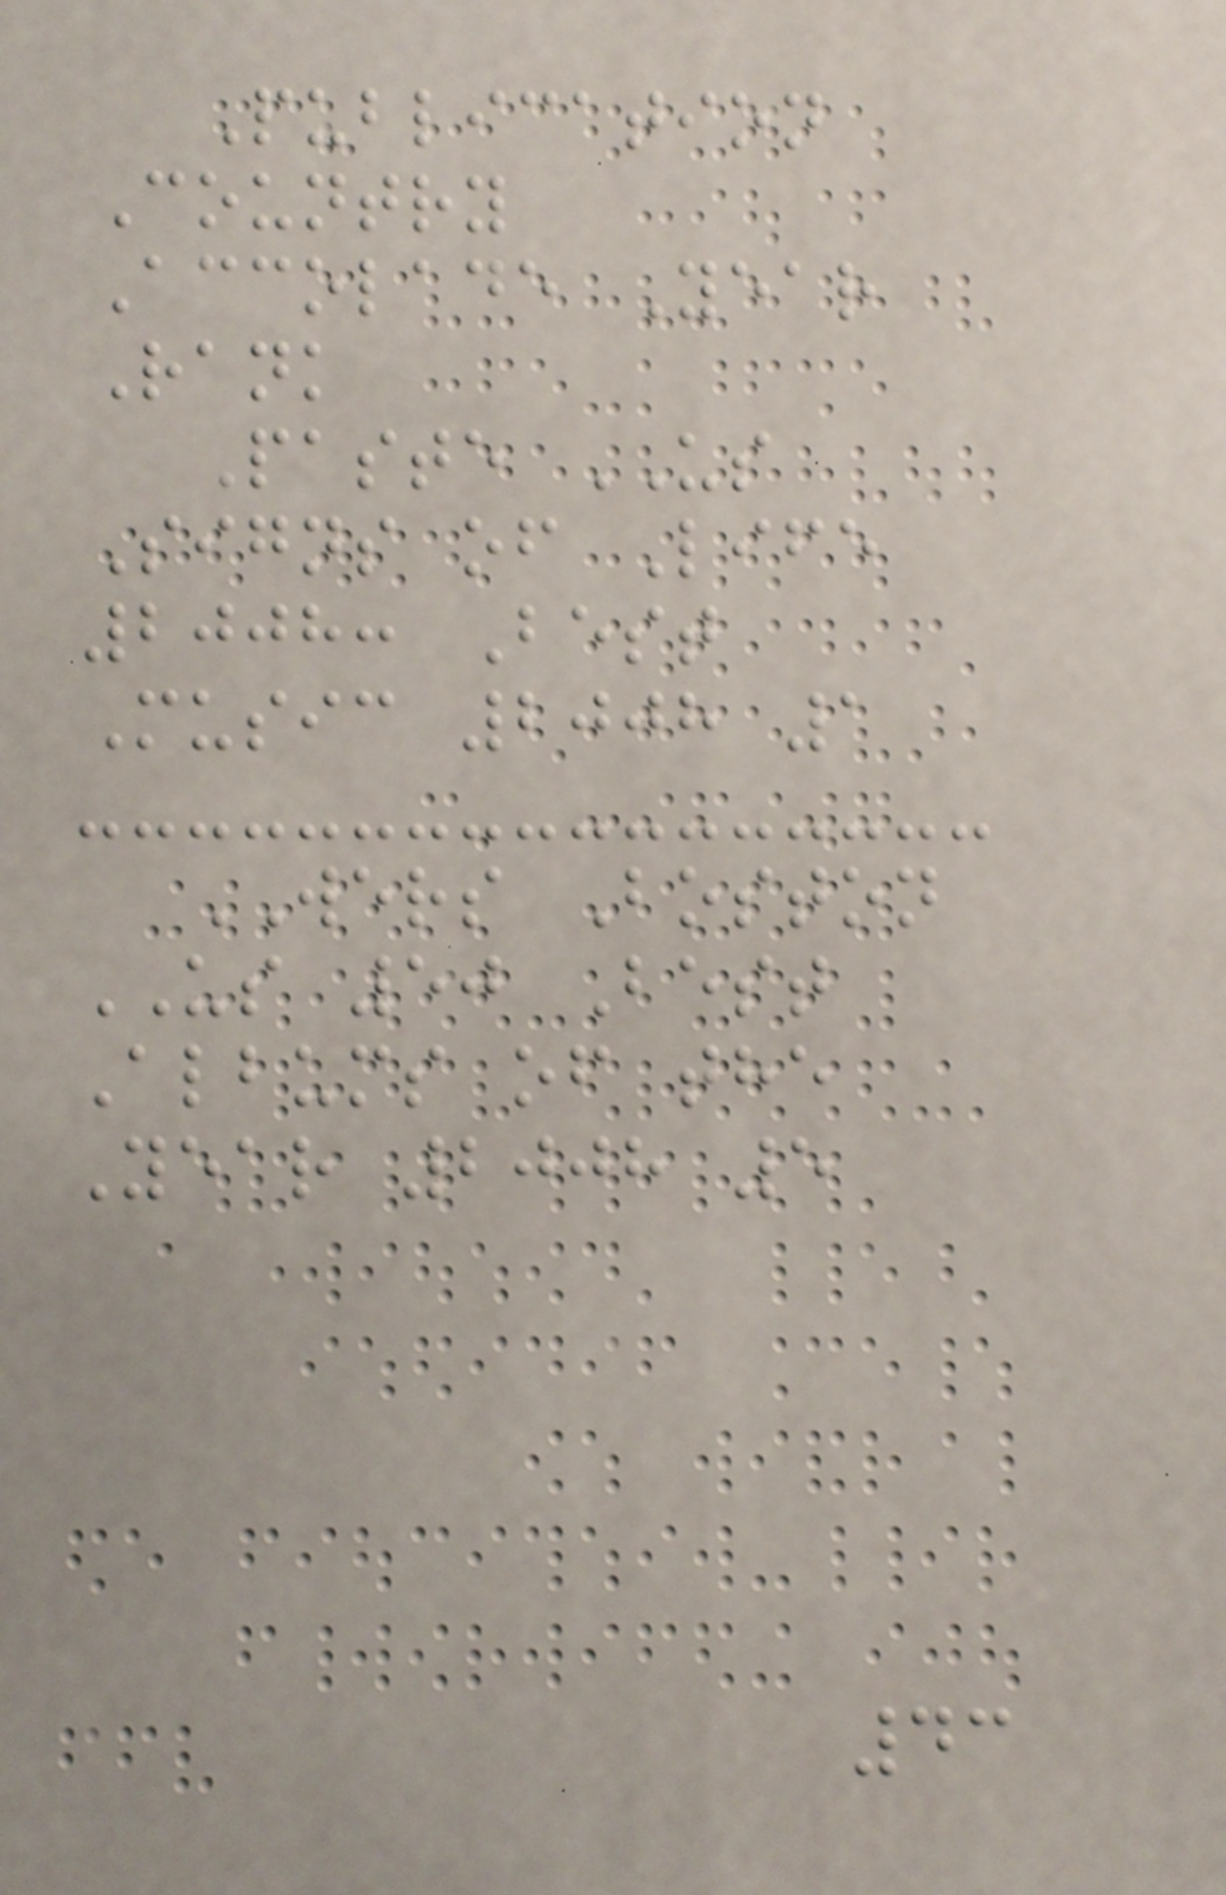Publication
Country
Accolade Year
Rank
Paste US
Signs of Life
2008: Best
Music 2008 1
WERS Boston
US 50 Best
Albums of the
Year 2008 5
43
